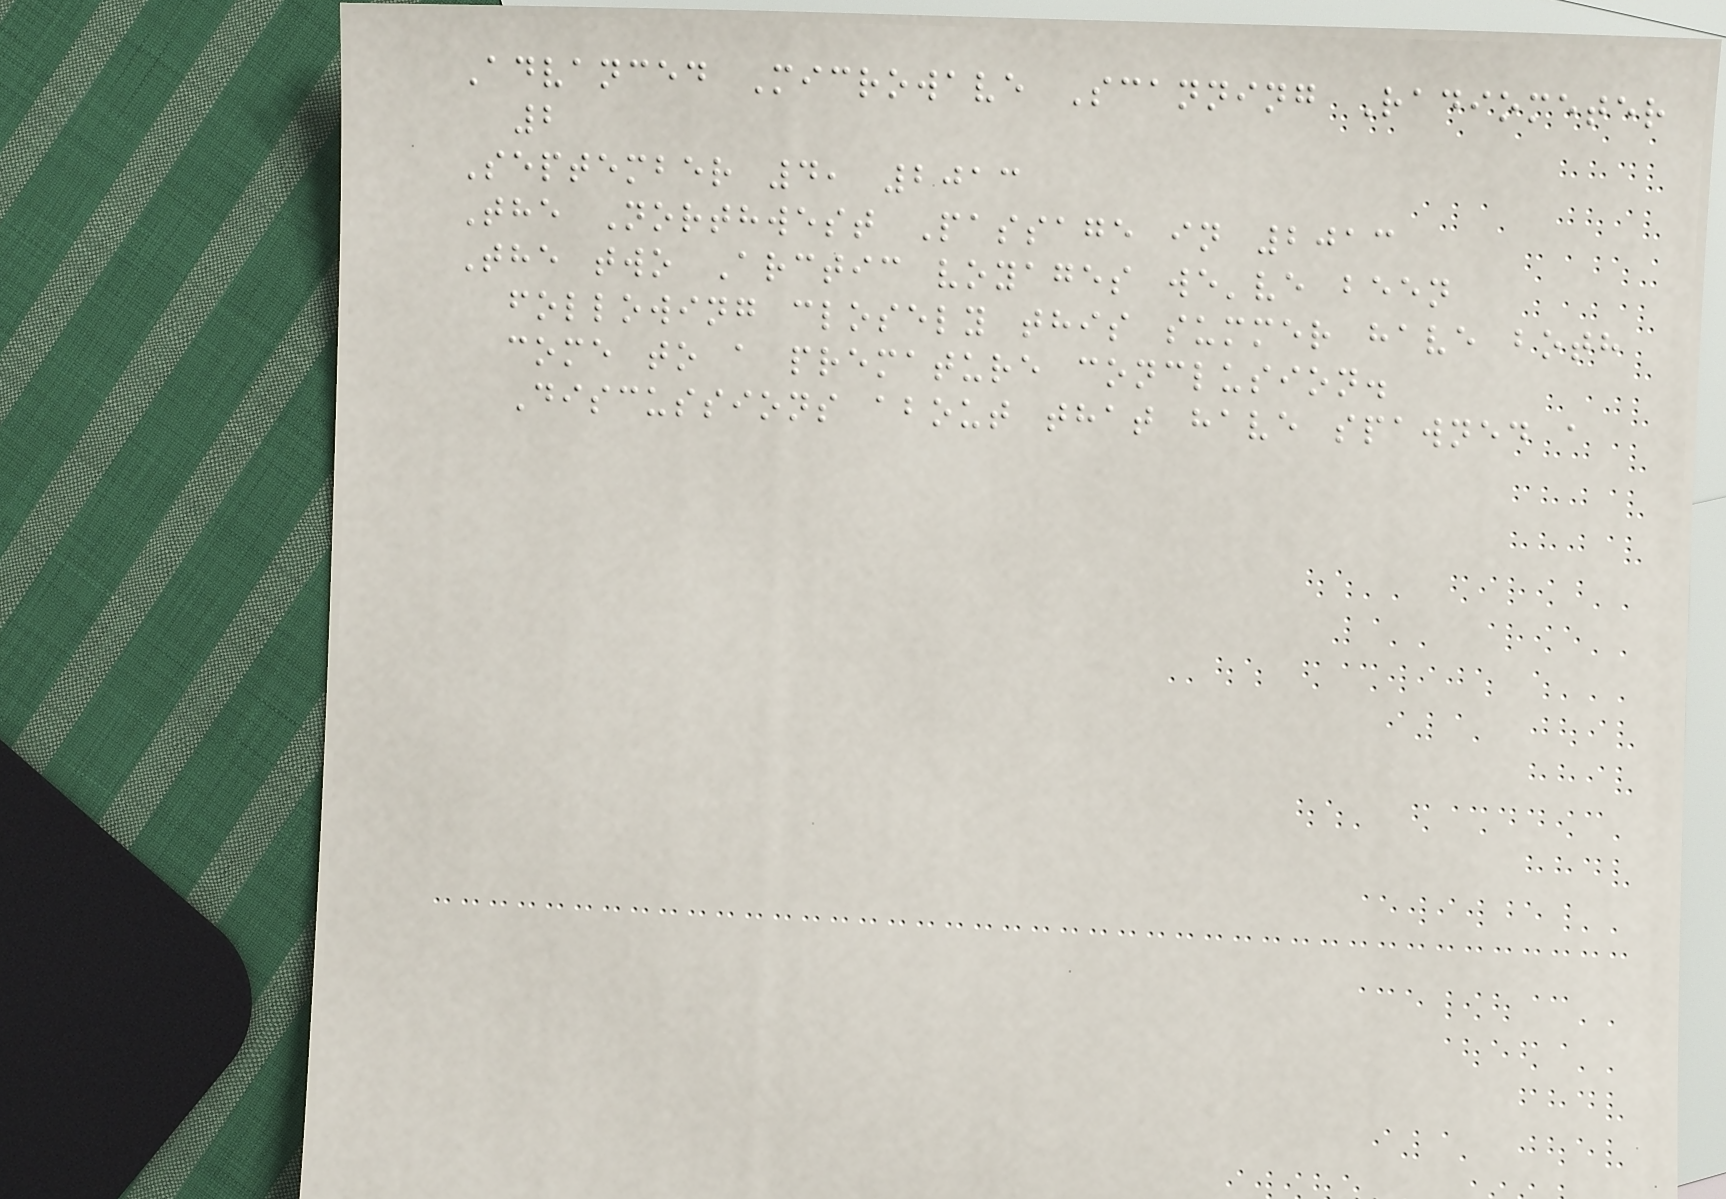Advanced Microwave Scanning Radiometer
2
September 4, 2013
The Northwest Passage in 2013
The two Arctic voyages we've been
following closely this summer have both
come to a premature conclusion.
Discussions about that have spawned a
